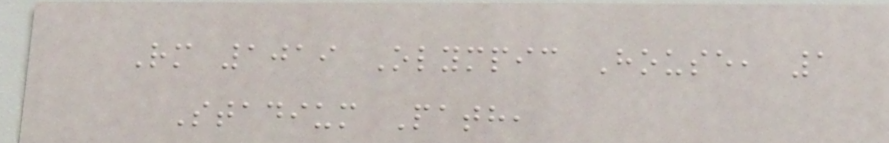Rm 1019 Olympic House, 1
Stadium Path,
